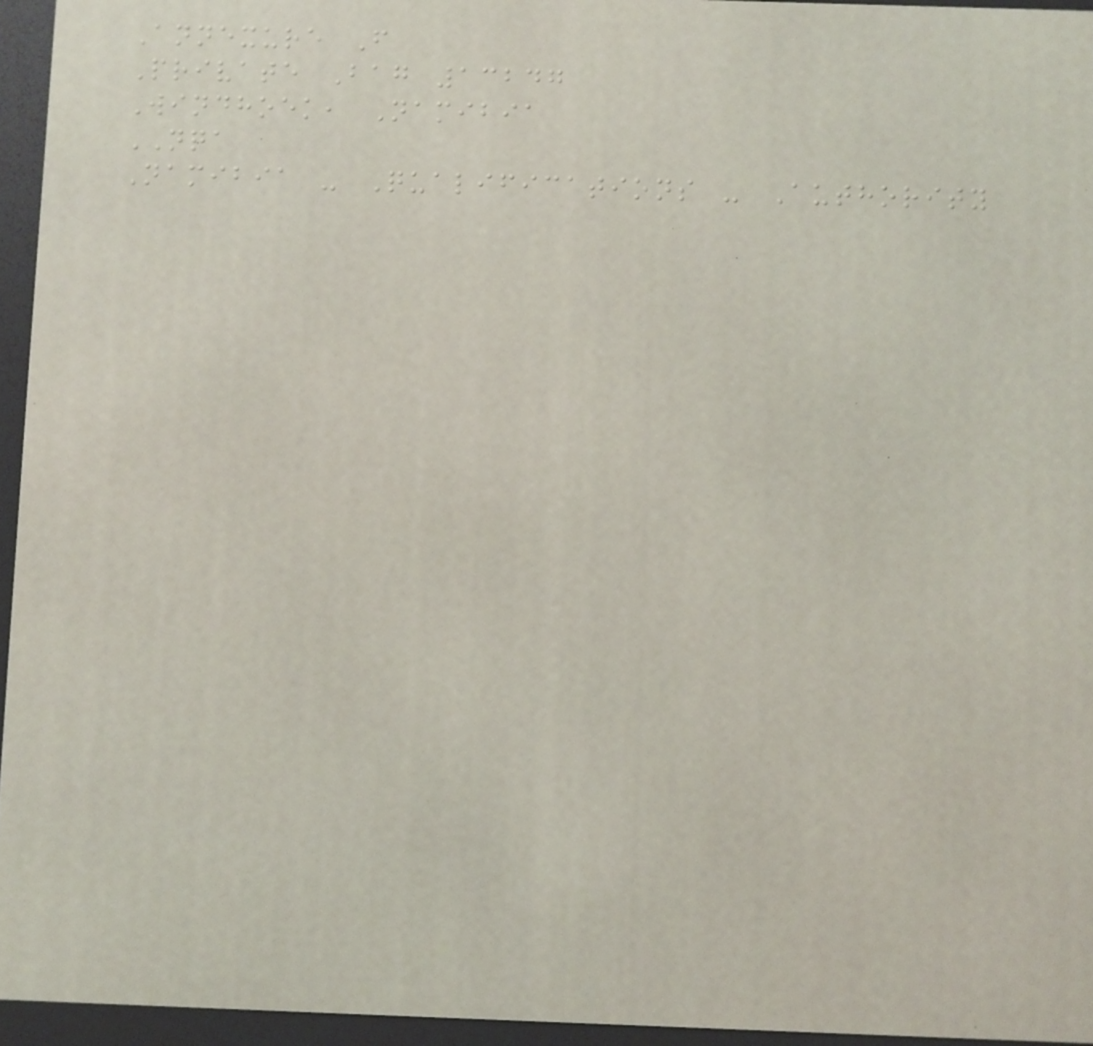Annexure F
Private Bag 13247
Windhoek, Namibia
NQA
Namibia - Qualifications - Authority
